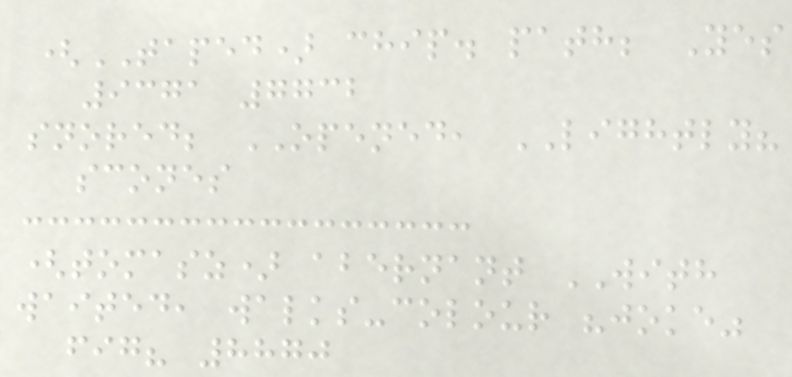(TAPED) chip. path; Yes
9371 7732
snored; OPENED, LIGHTLY?
scones
(tomasz) abernant WITH
waited, walks-colour "joke"
fig? 8870
